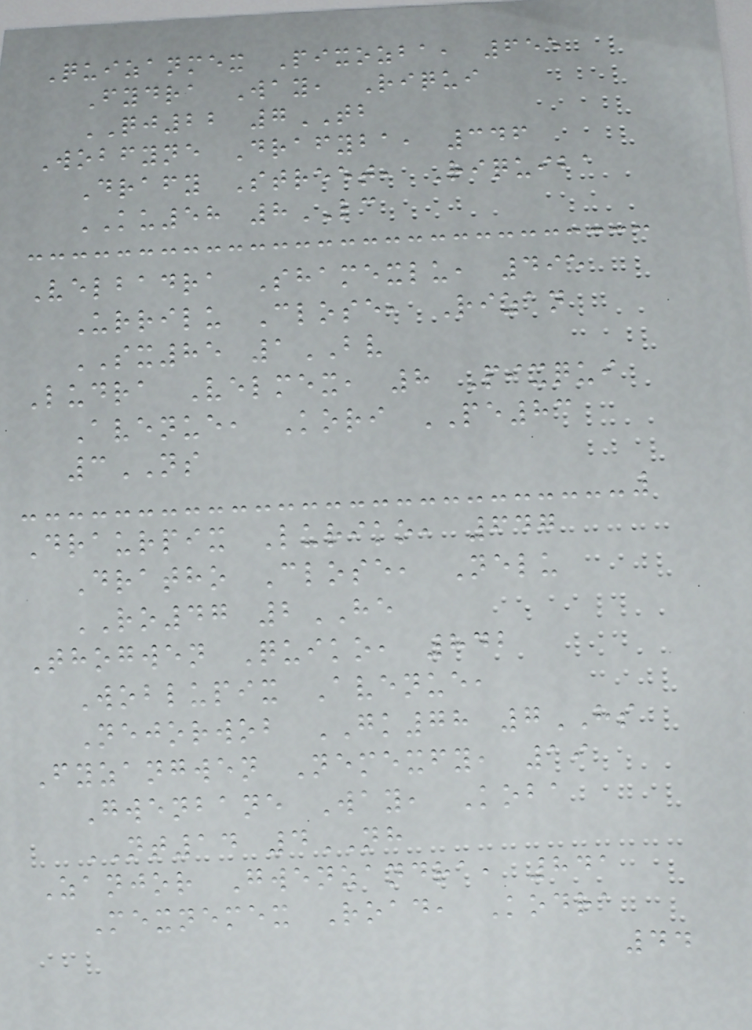Quizanmex Pixozba, 655
Fydra Way, Riqui
QJ22 7TB
Wobfyne Drafyba, 346
Drafy Street, Riquiba
KU58 8LC
Velbadra Shamexlu, 495
Urrilu Close, Rizan
SX85 1BV
Ludra Velmex, 8 Pixqui
Avenue, Kori PE83
3NS
Draurpix Luriko, 647
Dratho Close, Nelu
RO47 2HE
Thogwen Quiko, 842
Woblupix Avenue,
Nejorwob GK78 7HS
Fyzangwen Nemexfy, 19
Gwenbane Way, Koba
NT14 4NH
Zanjor Gwenzandra, 841
Mexnemex Road, Kodra
44
